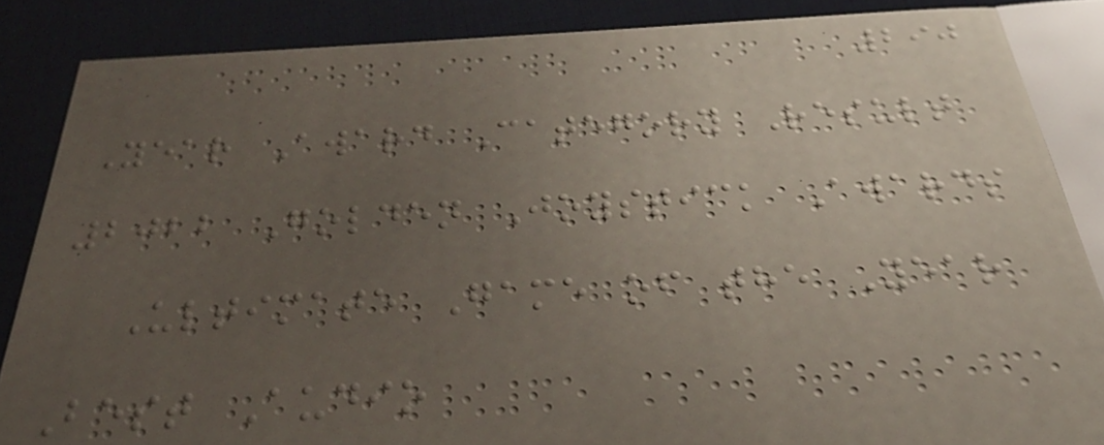290
Year Award Category Result
2022 Golden Joystick Awards
Ultimate Game of the Year
Best Audio
